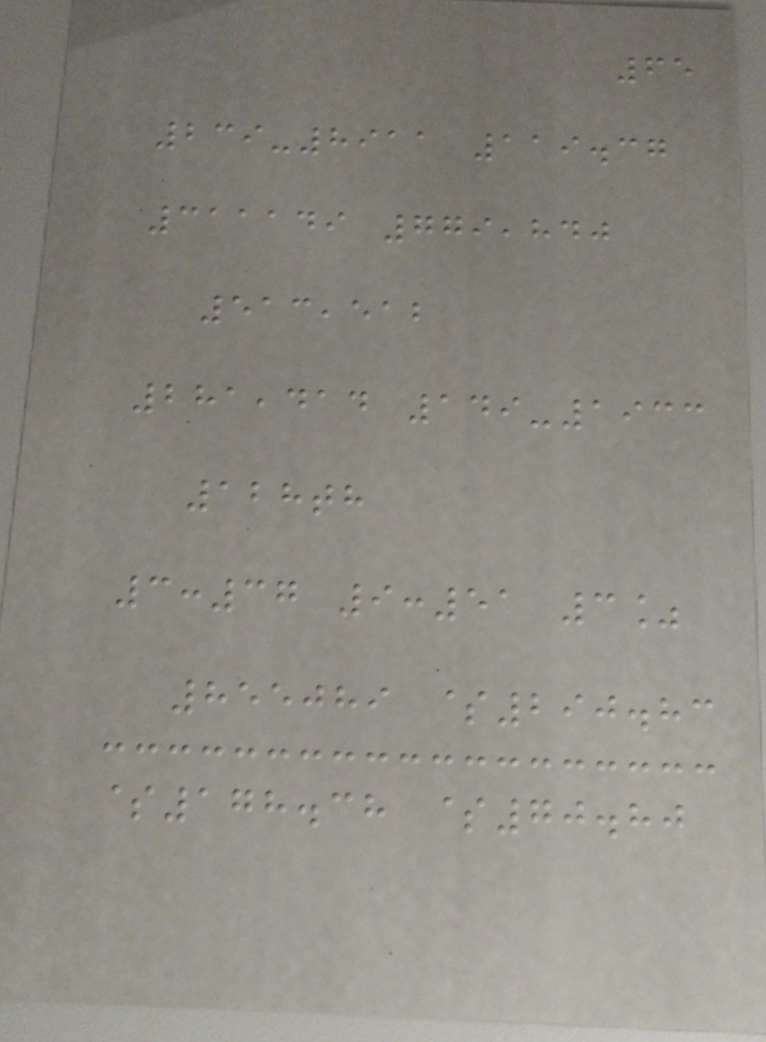65
239-8911 119.37
311149 779,840
513,512
281,414 149-1933
128th
3:37 9:51 3%
855089 $290.83
$178.38 $70.80
